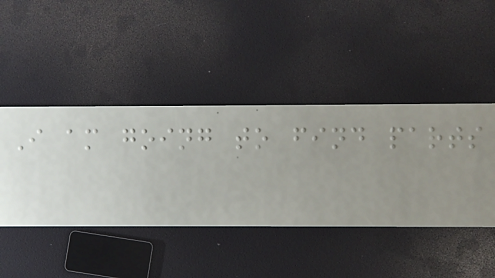I am going to find parts
